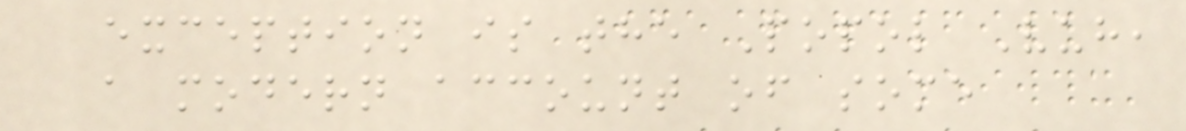exception is the Popol Vuh,
a modern account of some
